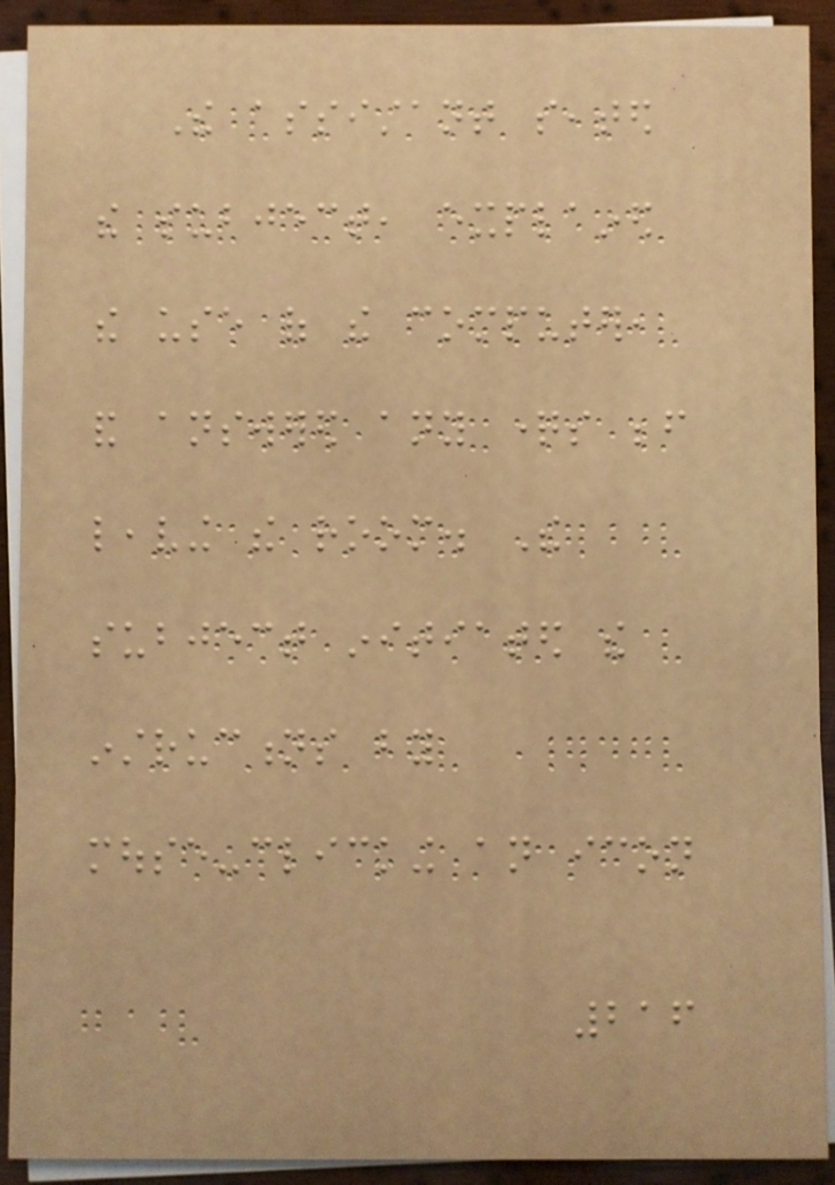The assistant seated
the subject, explained
the use of the computer,
and answered any questions before
leaving the room. The
subject initiated the
instructions by
mouse-clicking an icon
216
